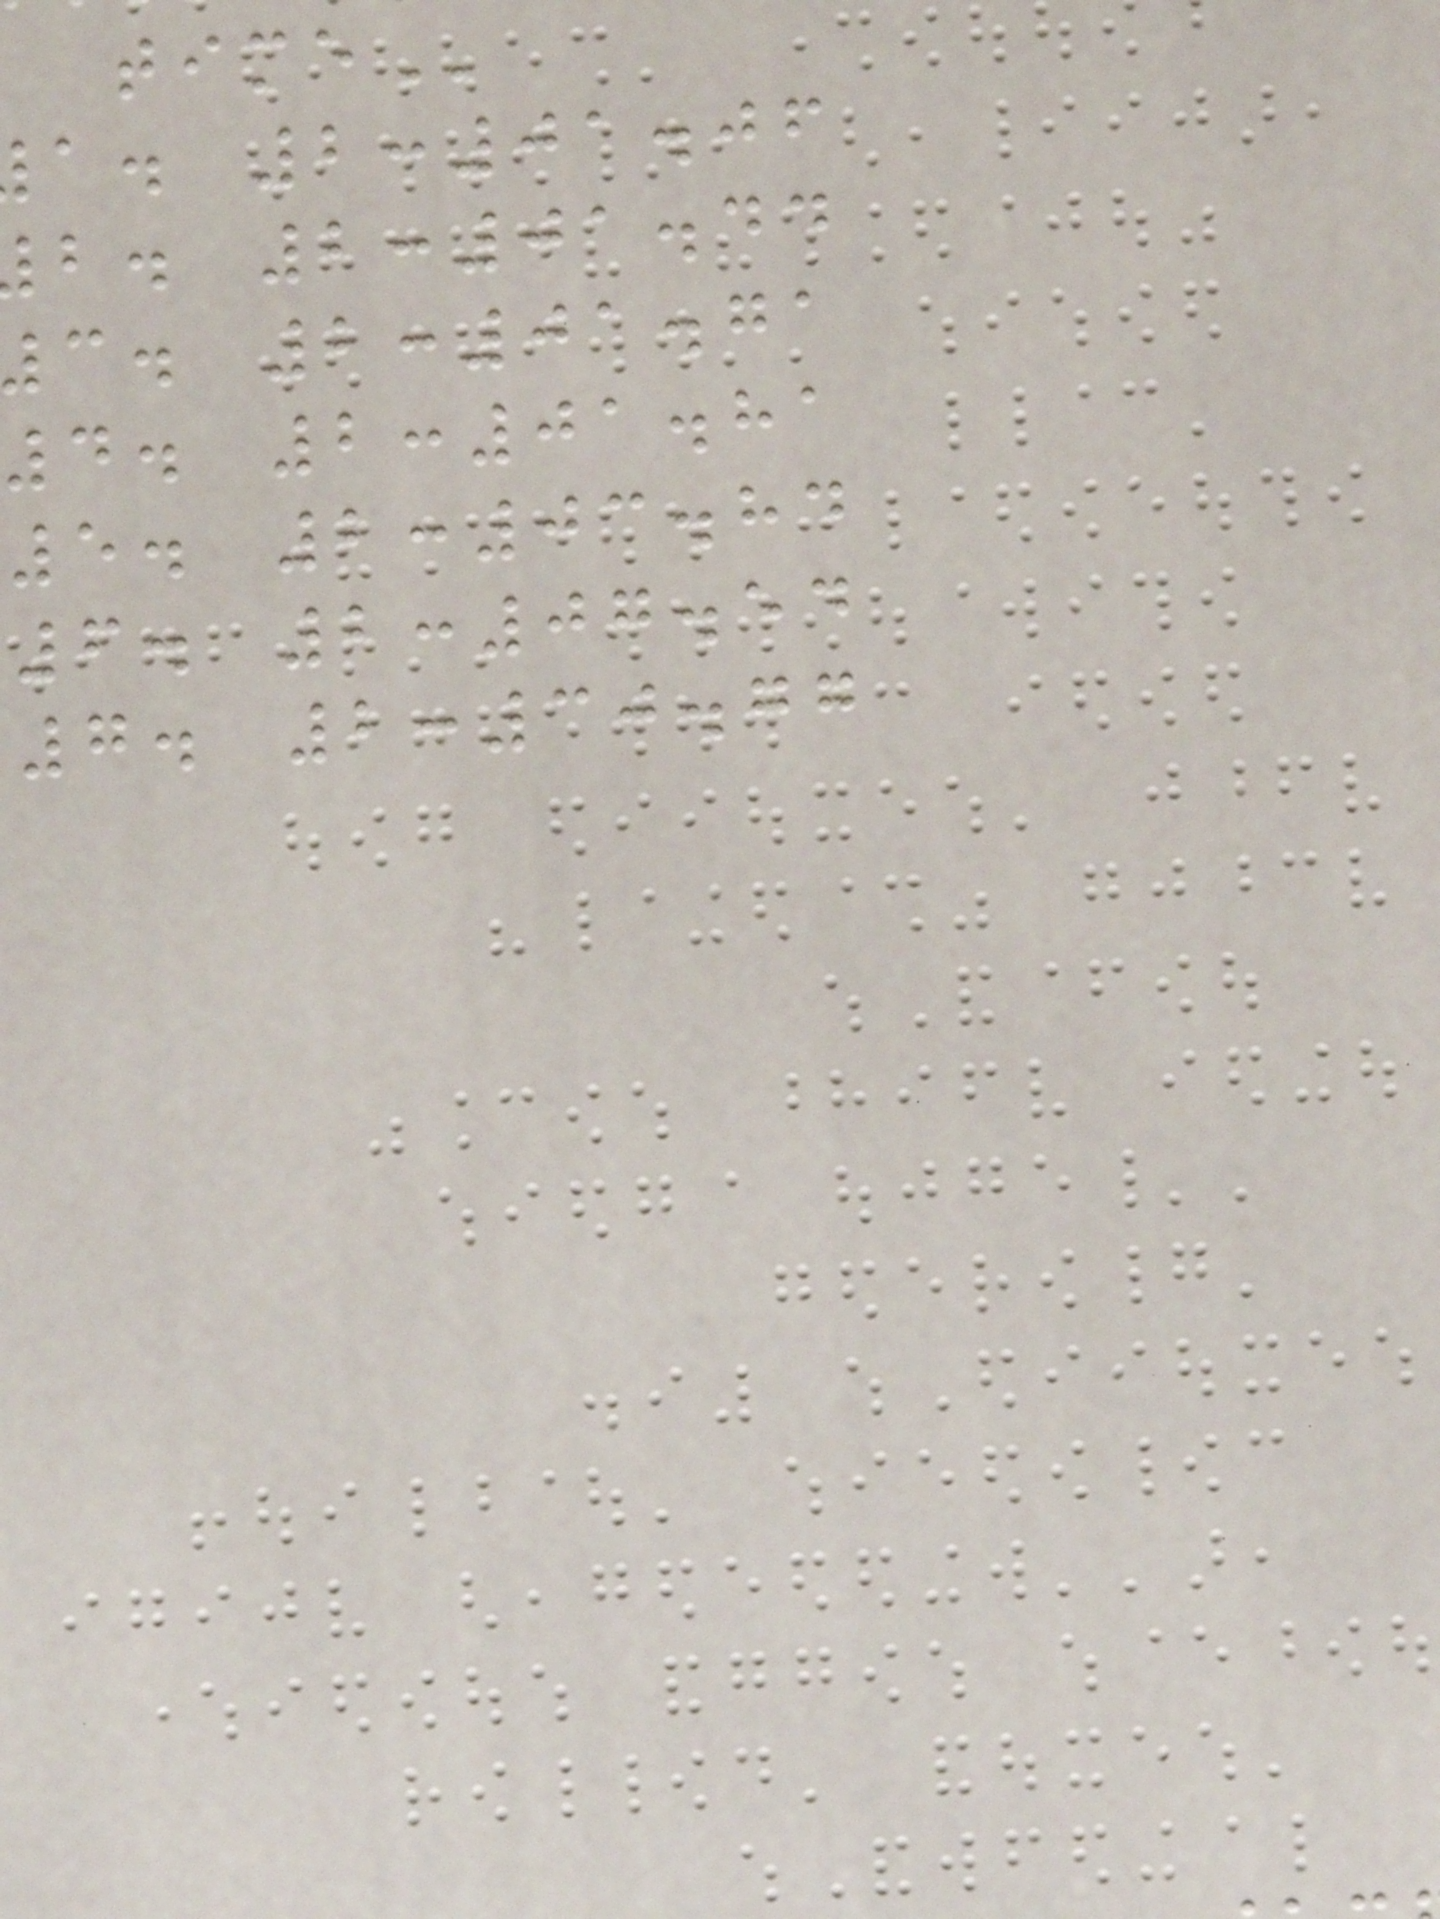a. 2:01.06
b. 2:01.44
c. 2:01.71
4. 2:01.81
5. 2:03.84
6. 2:07.54
7. 2:30.77
